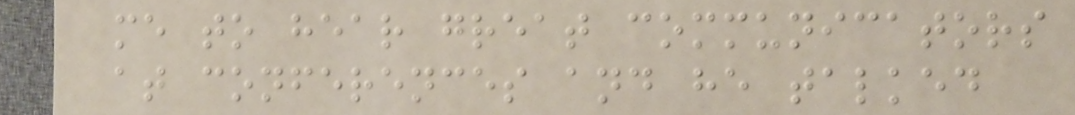me to hear great communicators
at conferences and he talked
